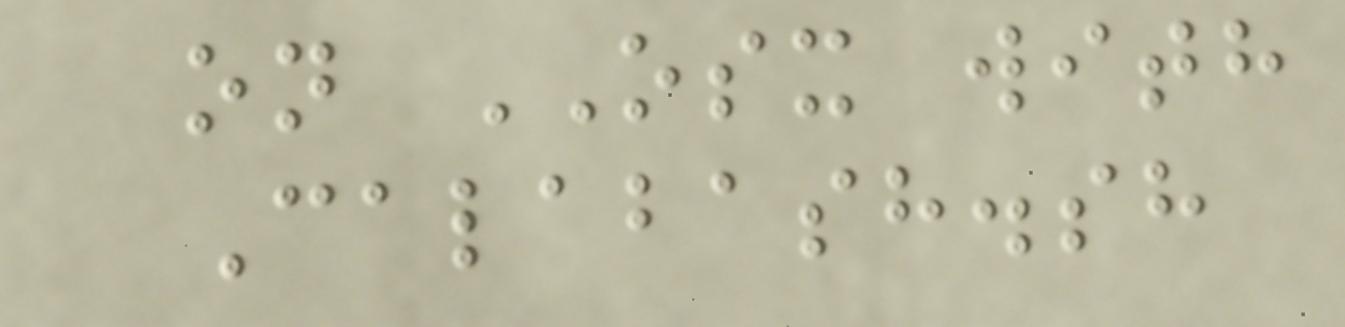on OSX with
Calabash.sh
